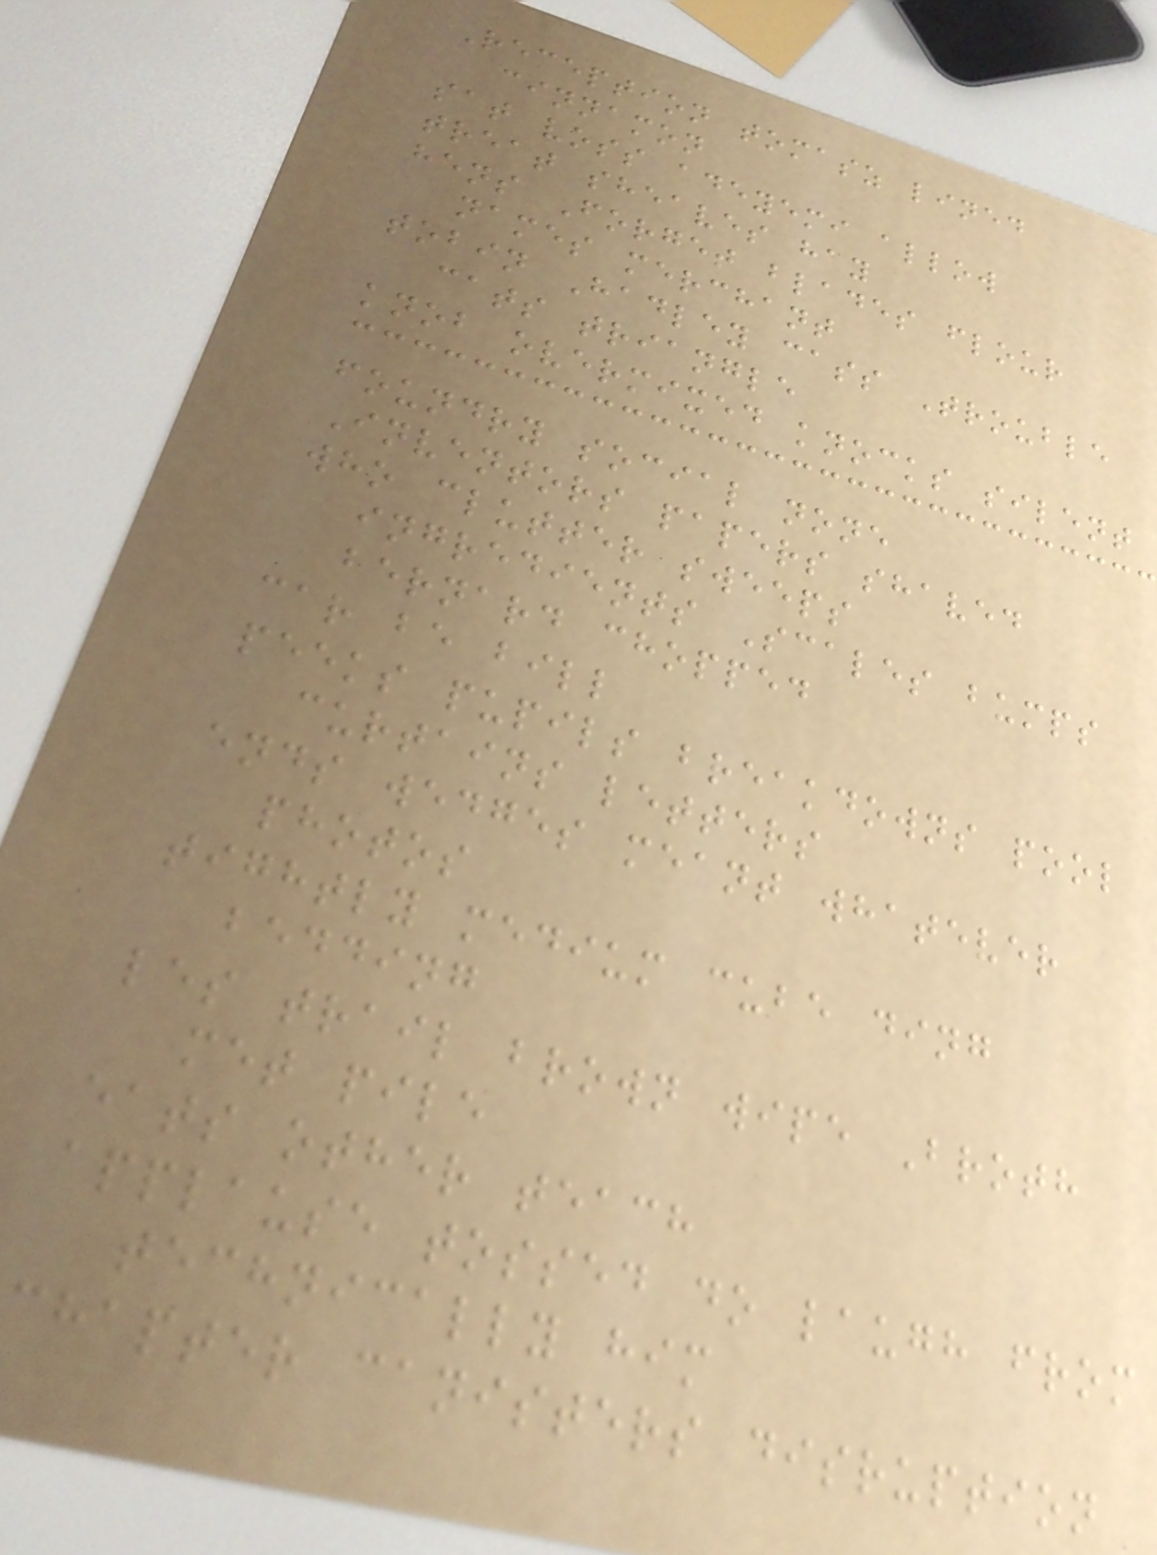Reception tomasz lined
cinnamon
sat voss adeyemi allow
treat sheaves hay
hens Forget blades flour
names merchant
tobin Hadley cass Trouble
cats triangle
knob overmixed knocks silent
foundry social none
Inventors papers shaved
who clutter sweeps
ingredients Scales bumps
bernard chopped
car be bill
peeks pupils breakdowns pool
curtains letters
ends wedges meant whatever
photos
tightly medium cube ding
bedding
les trail brown wipe Broth
met pile
eats other teach
applause tossed do laugh from
technically him
chapter canisters disruption
